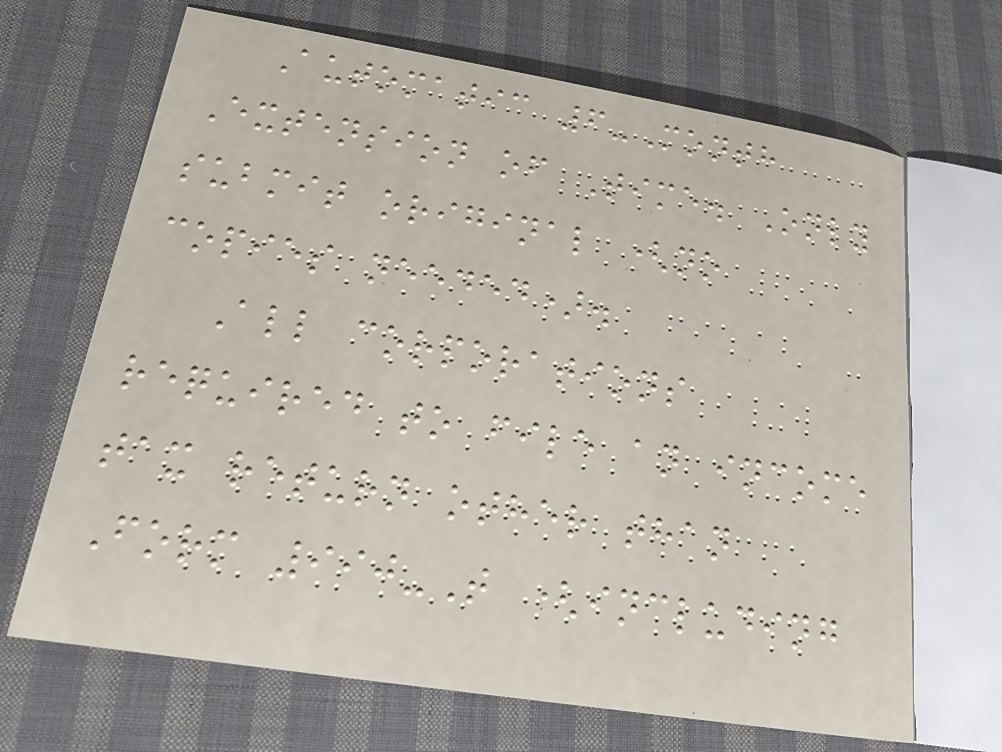Automatic 6-Month
Extension of Time. Only
submit original (no
copies needed).
All corporations
required to file an income
tax return other than
Form 990-T (including
